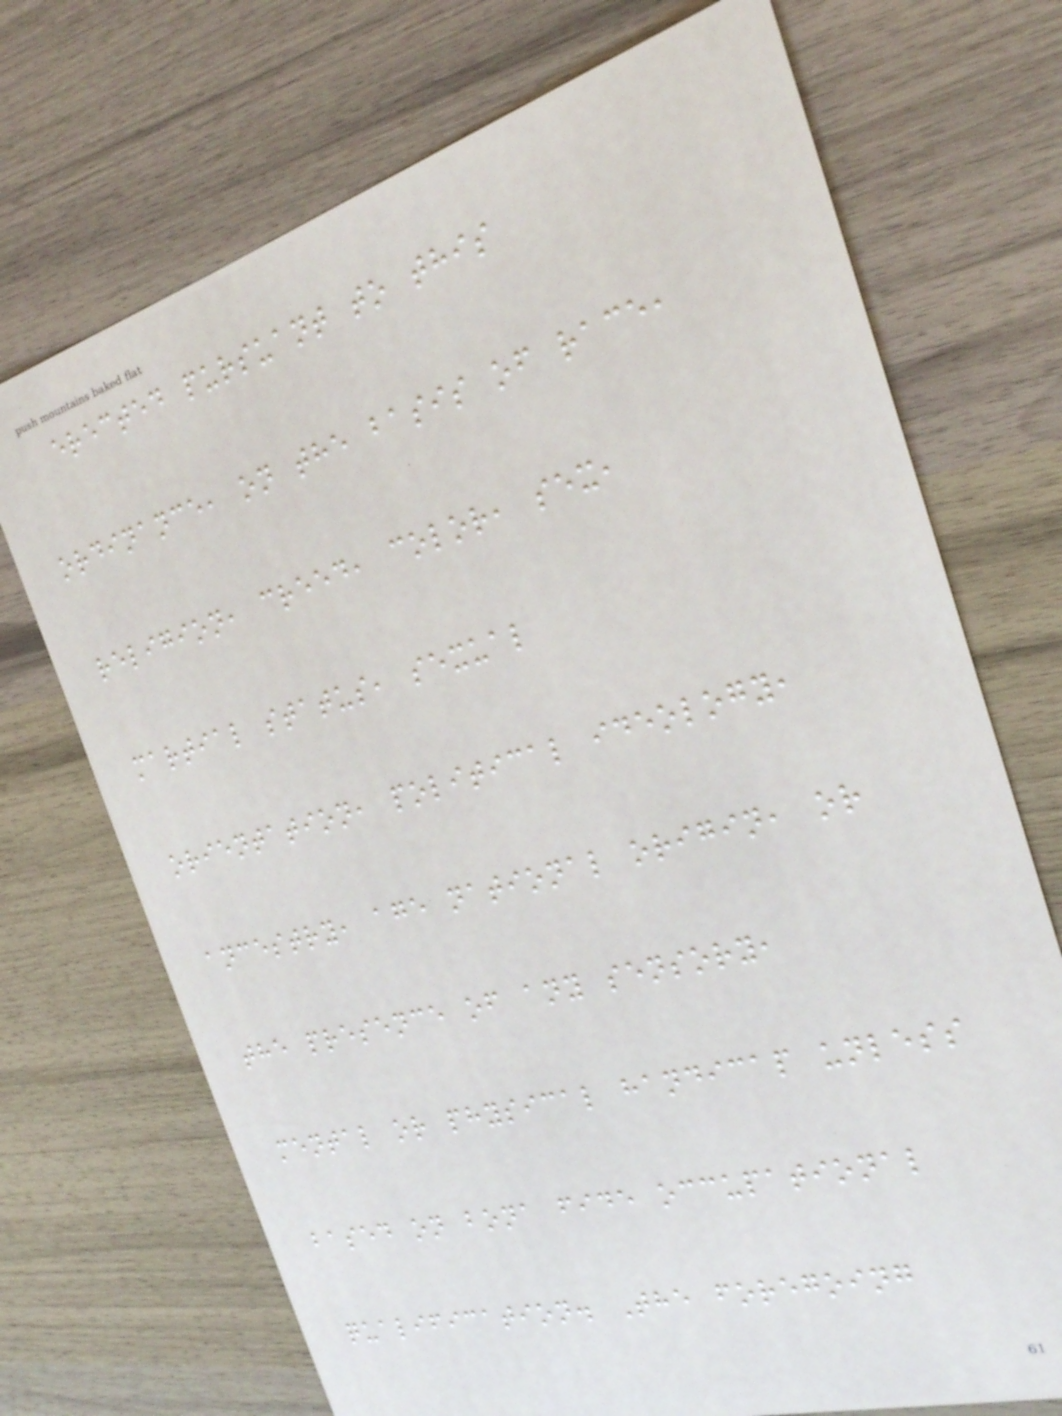erected pursuant to this
ordinance, on the basis of race,
religion, creed, color, sex,
martial status, sexual
orientation, political ideology,
ancestry, age national origin, or
the presence of any sensory,
mental or physical handicap unless
based on bona fide occupational
qualification. The foregoing
